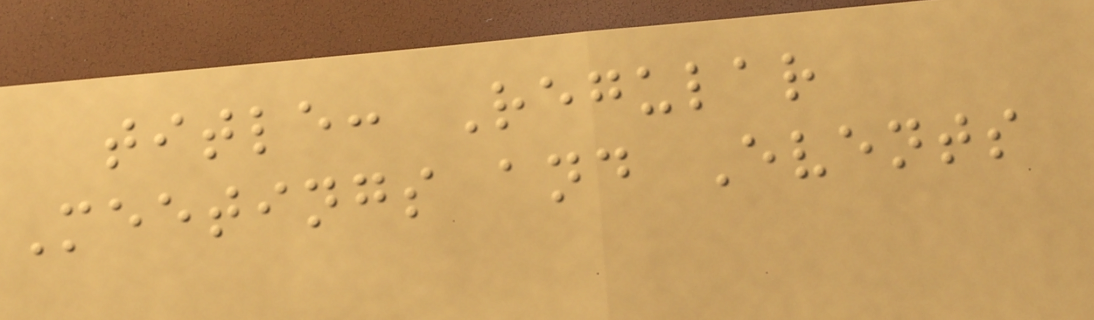title: Regular
Meetings and Events
